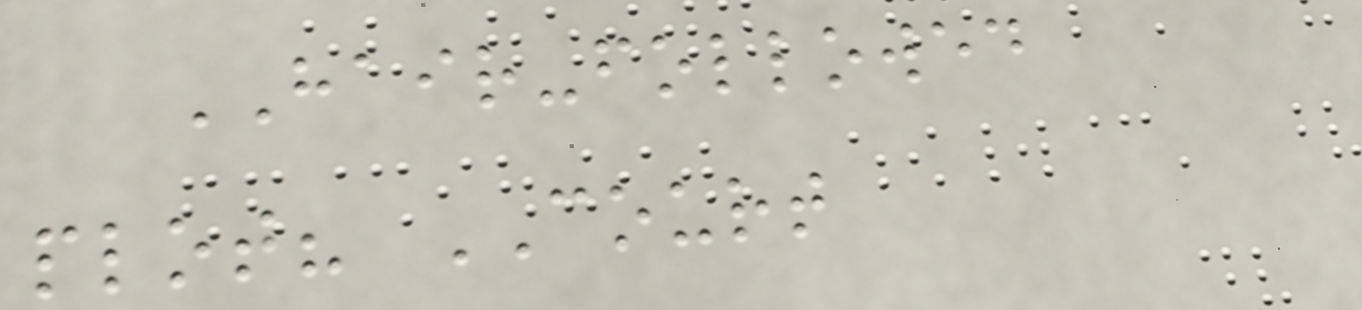HAIR-followed
plot? COURT
